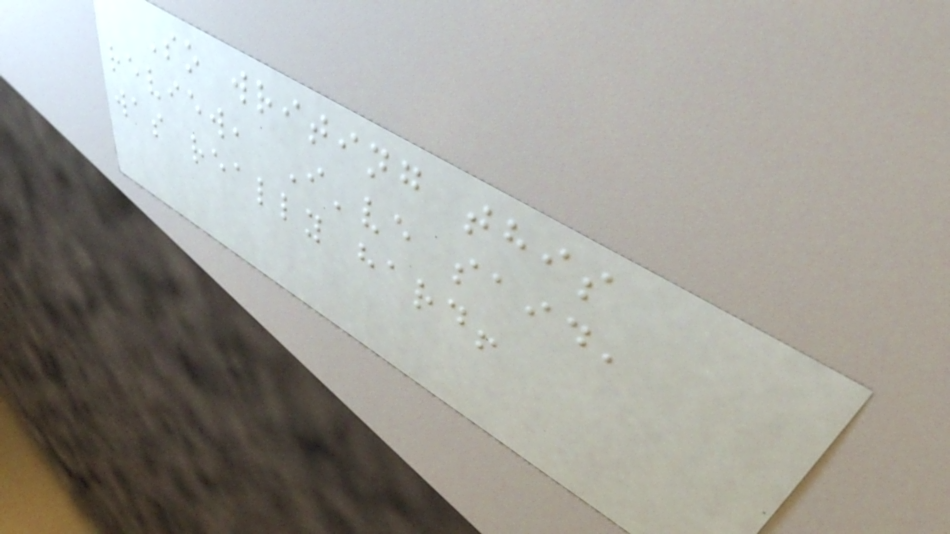So writing this
review, I've said,
was really hard!
